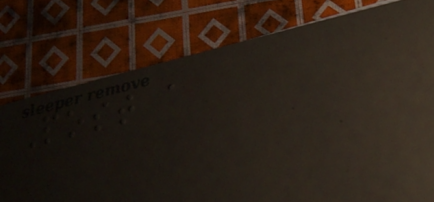Post a
